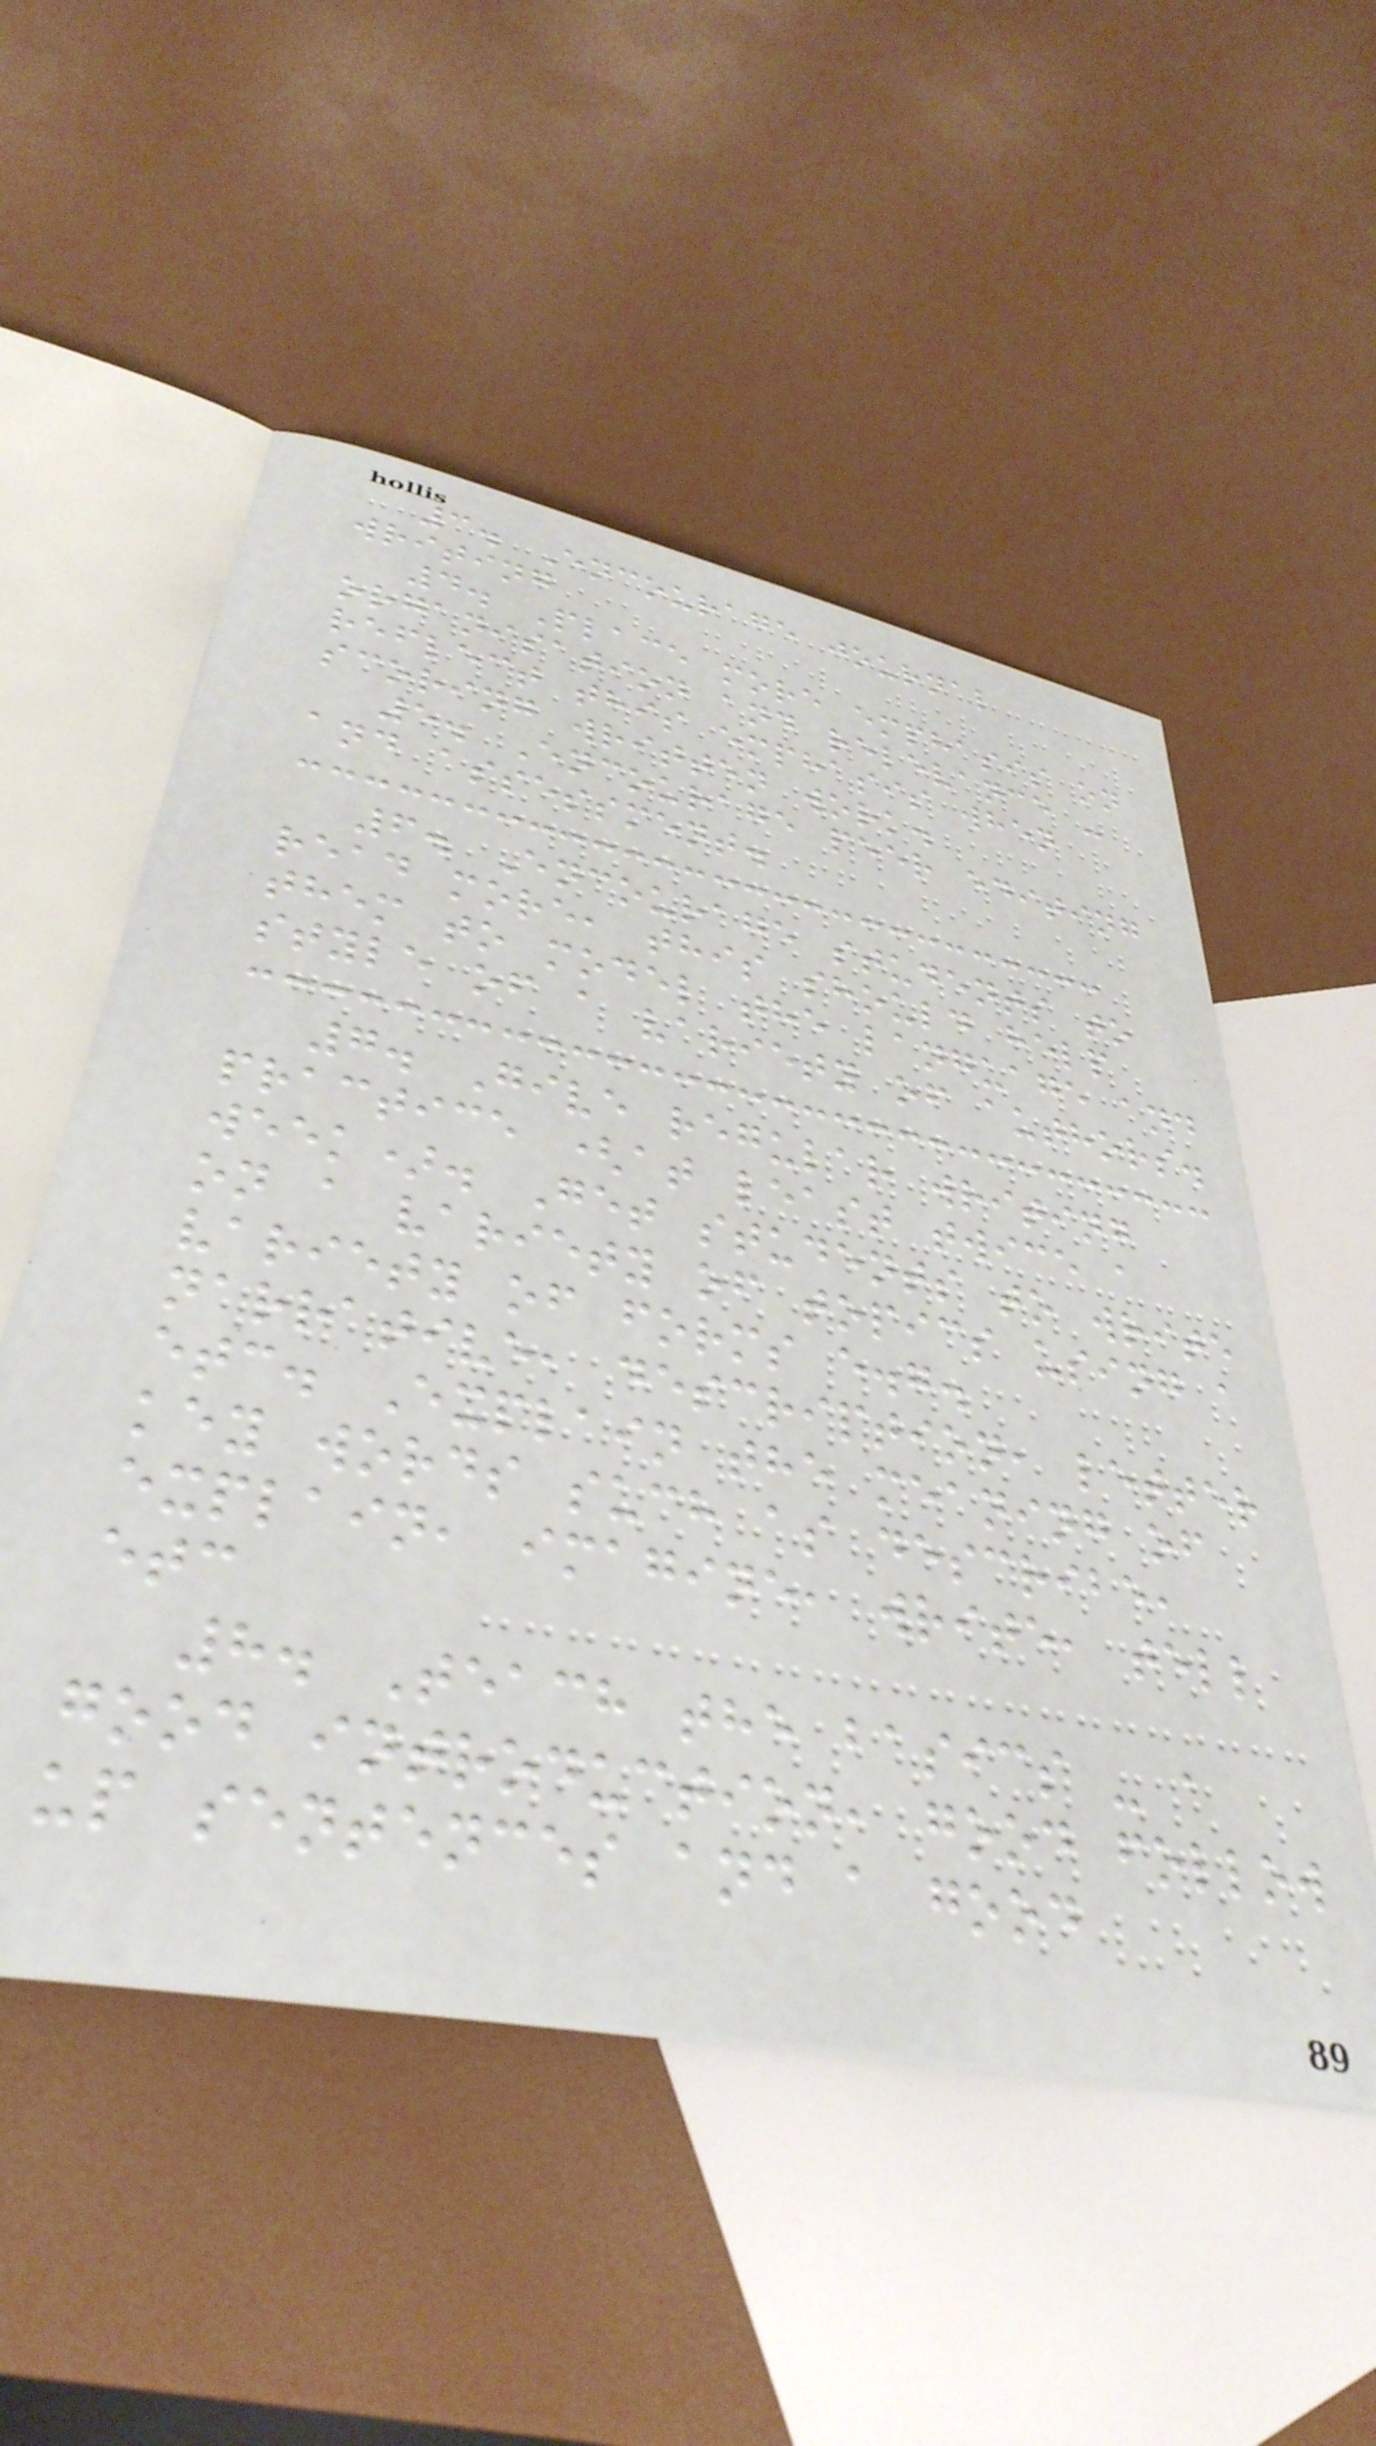3. Encourage journal
writing
4. Place more emphasis on
organisation and relevance -
reflect this emphasis when
scoring written work.
5. Encourage peer editing
and assessment.
6. Encourage students to
read more, this should help
them to model the language and
style of a variety of authors.
7. Give regular writing
practice (at least twice a
week). Get students to write
on a variety of topics using a
variety of forms e.g.
narrative, description, letter
etc. Explain the meaning of
key words such as describe,
explain, imagine, write, tell
etc
8. Teach the basics - a
good introduction, good follow
up sentences and a good
